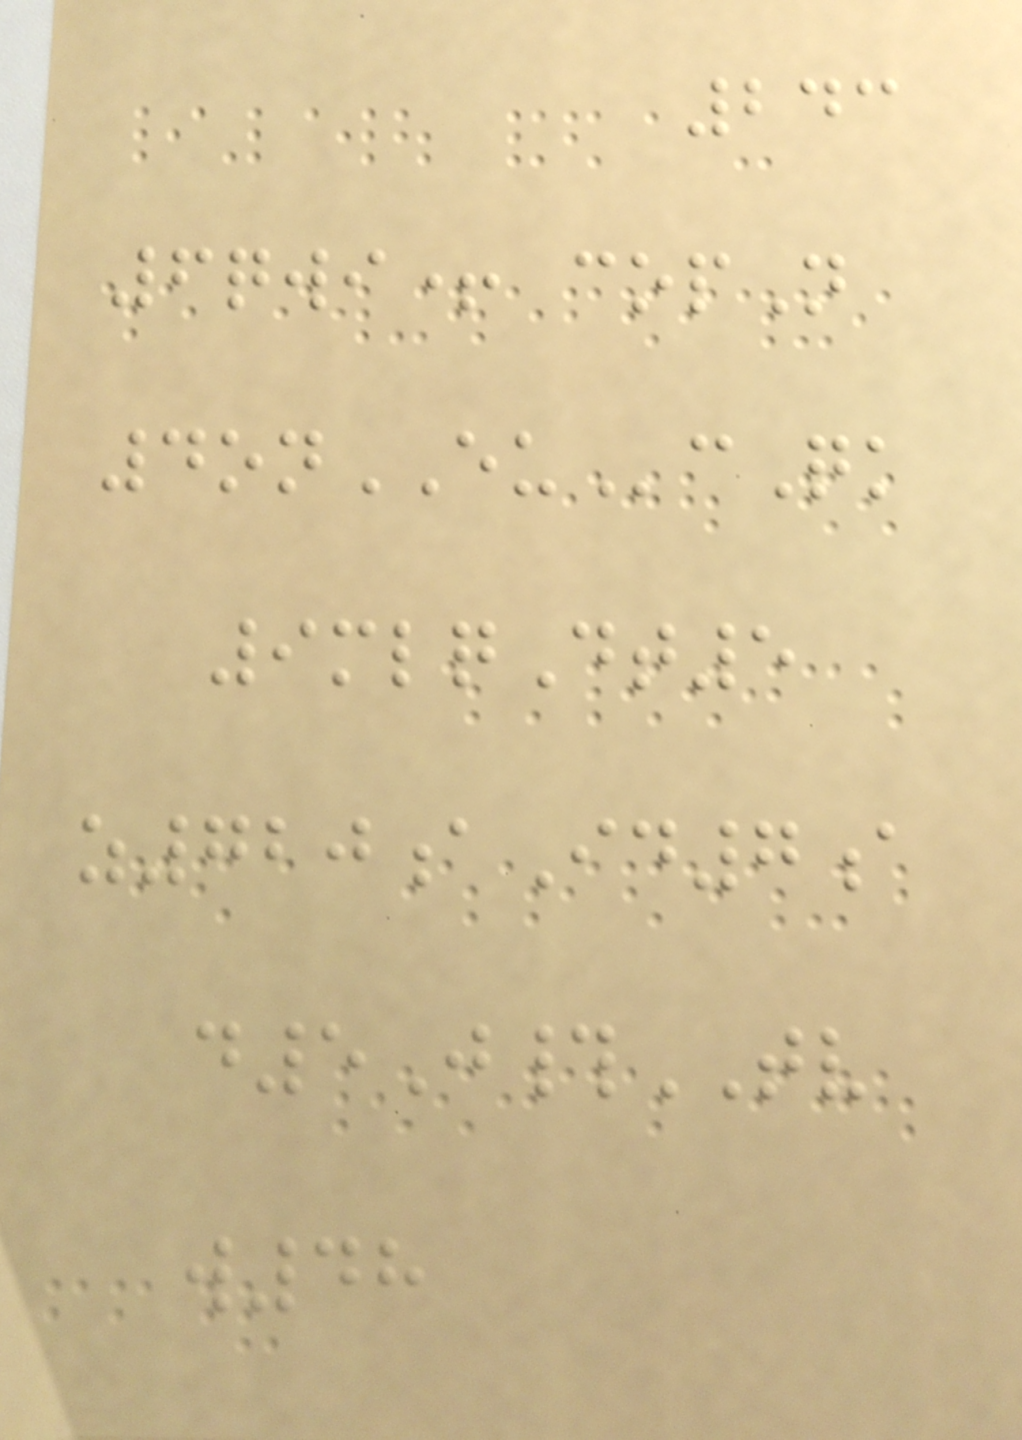243
6qwi+ copN
4onEUcQk
9mlqDt5
z720aId7a
d5J#TV
w48
